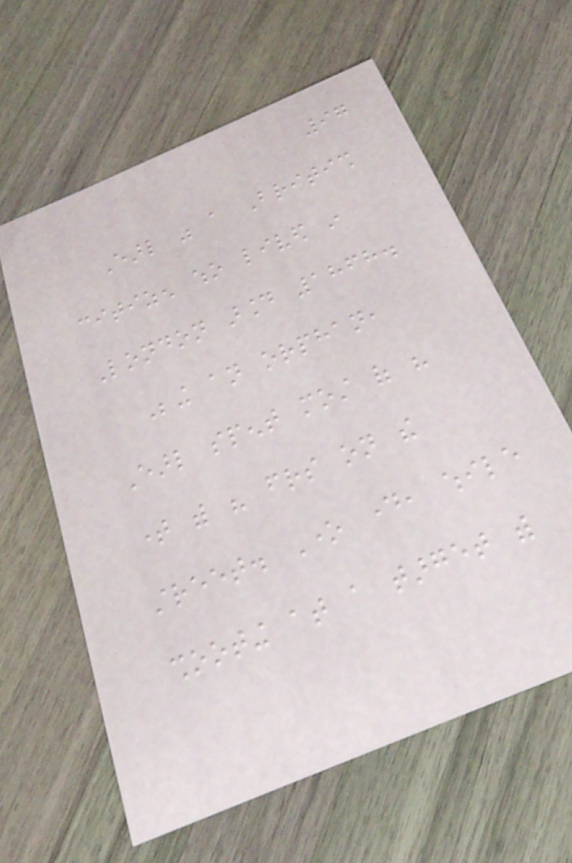97
Earl was a British
citizen who lived in
London around 1868.
Being an orphan,
Earl spent most of his
time with his friends on the
street. One day, while
shooting at a target with
